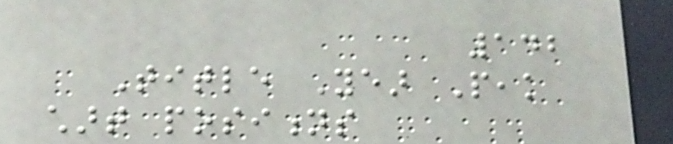142
Title Year Peak
chart positions
